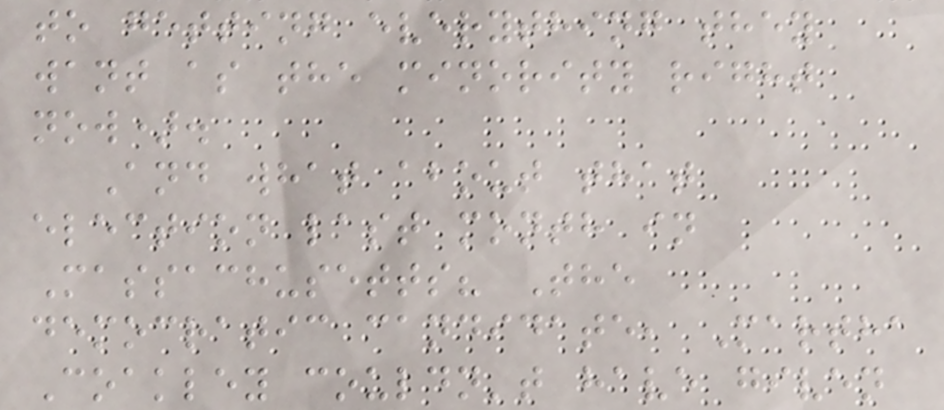to getting everything they
want as the minority right
now).
And what about that
election last month in
Massachusetts? The
democratic candidate, Martha
Coakley couldn't have given
